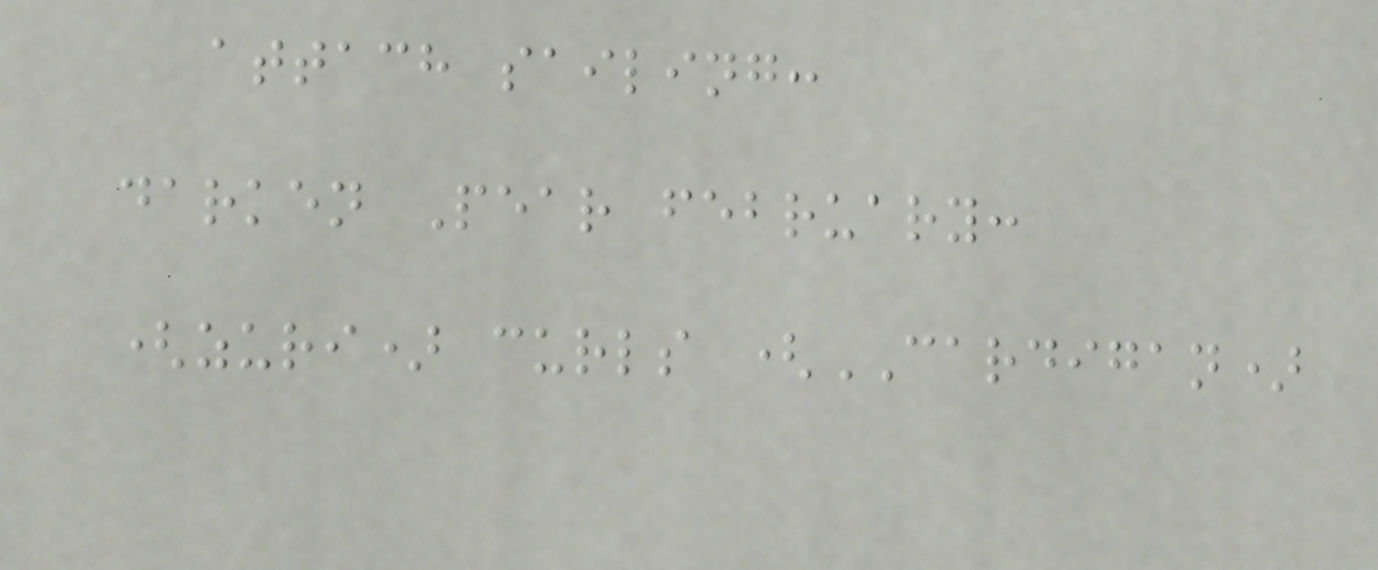attach sailing:
darken Pear february:
(zuri) curls (CARDIGAN)
